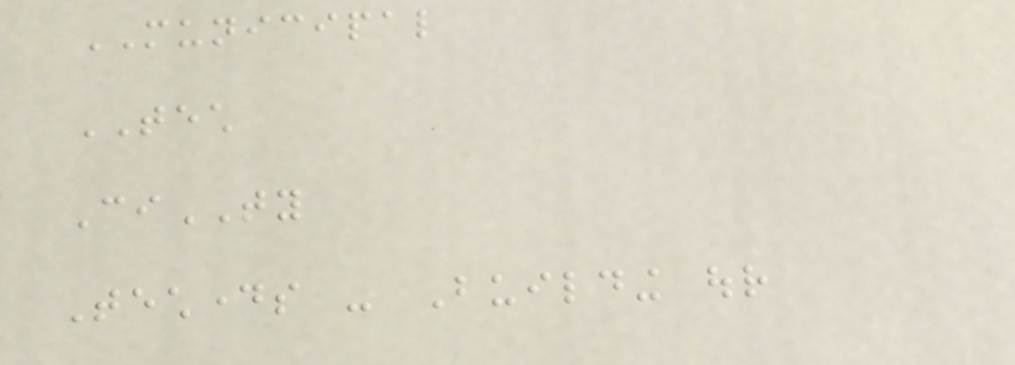MUNICIPAL
TECH
CiTY
Techdays - Building our
